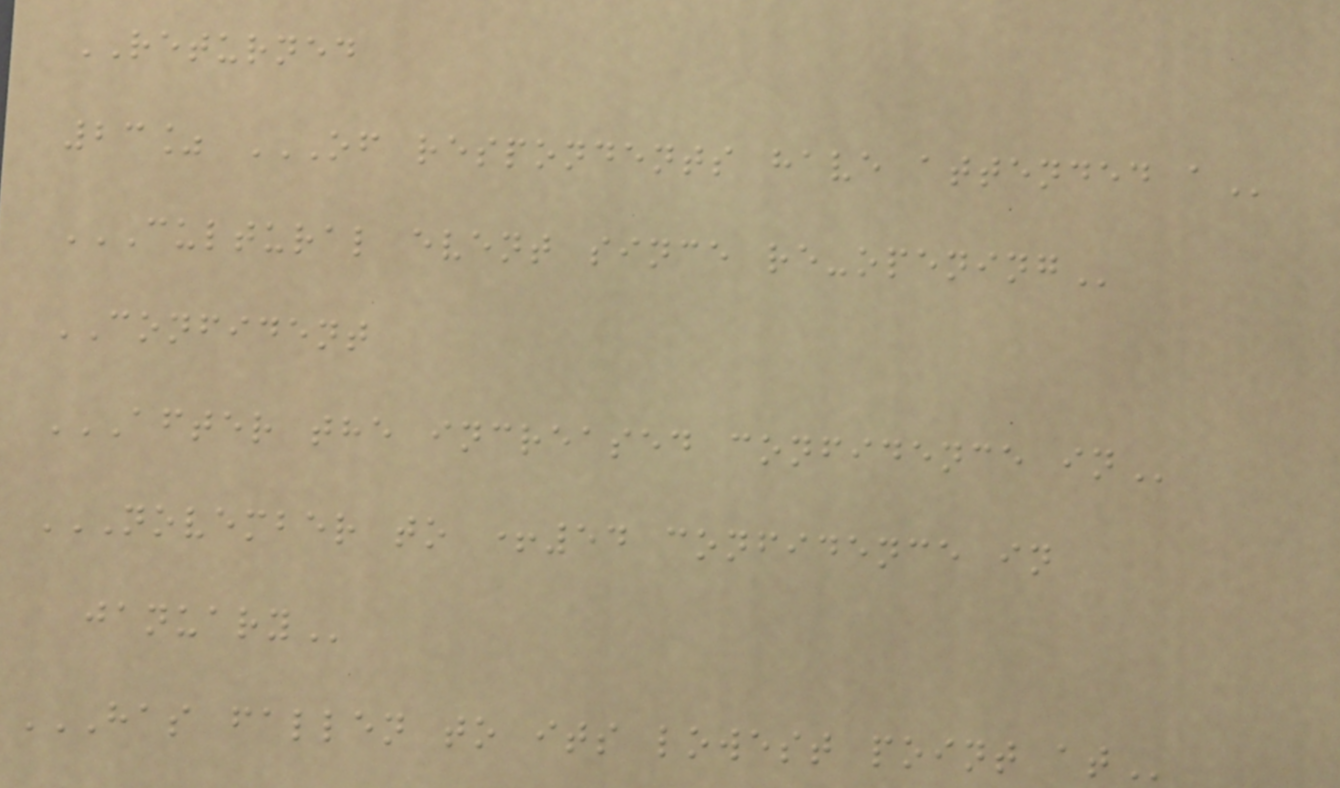RETURNED
23% OF RESPONDENTS HAVE ATTENDED A
CULTURAL EVENT SINCE RE-OPENING
CONFIDENT
AFTER THE INCREASED CONFIDENCE IN
NOVEMBER TO +54 CONFIDENCE IN
JANUARY
HAS FALLEN TO ITS LOWEST POINT AT
